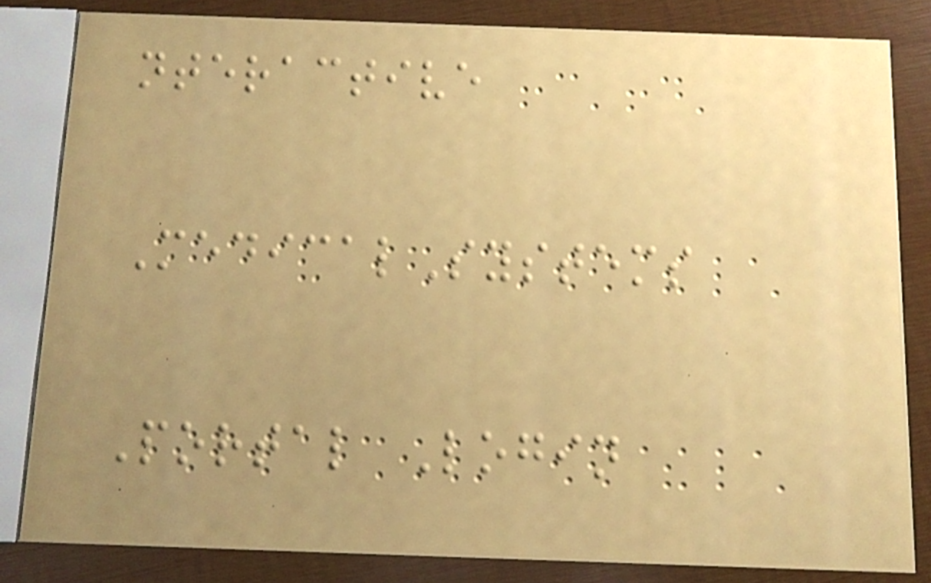nteractive
MedicalSystems
Portal Login
